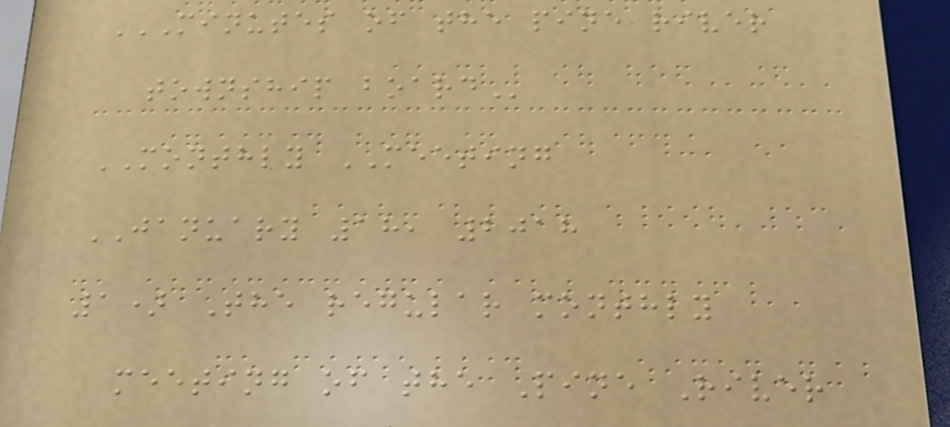MINUTES OF THE PINE RIVER
TOWNSHIP BOARD
MONTHLY MEETING
JANUARY 18, 2018
1) The regular monthly
meeting of the Pine River
